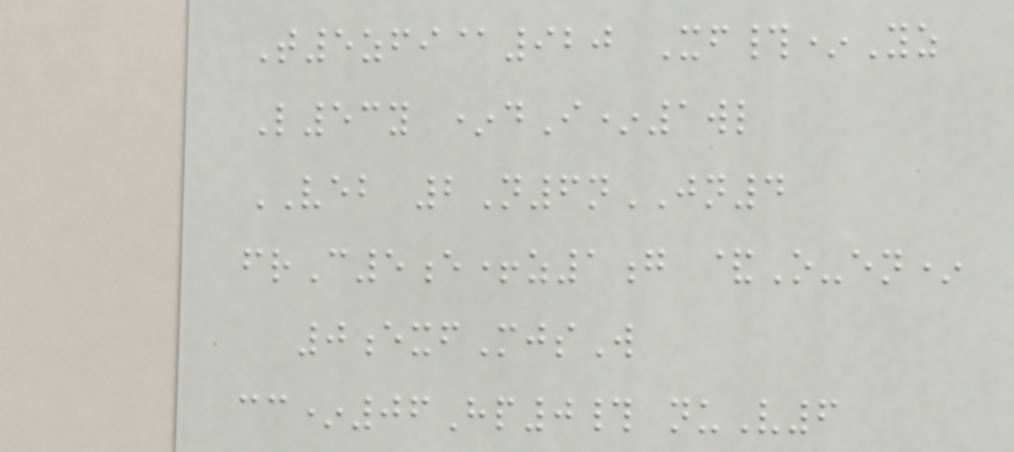T5zfi@920 Xf#*Yz
L53y *dI*1wl
VEB 2N6nJN4
frC5e+z1g &O-en*
0exfMjsW
cc*06Hp0# nuV6
